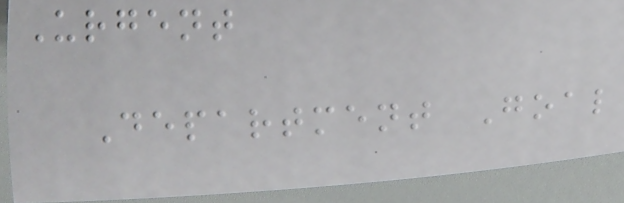Urgent
Department Goal
